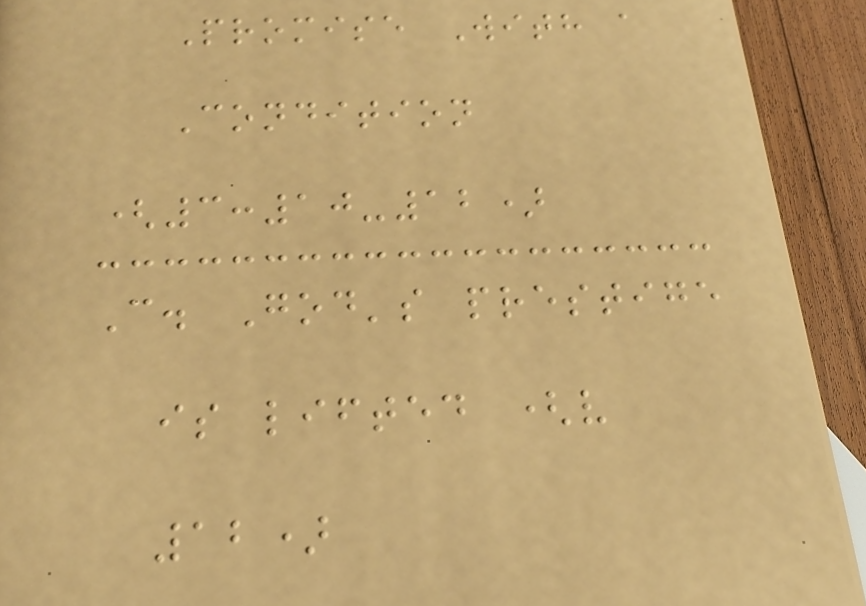Promise With a
Condition
(3:10-12)
C. God's prestige
is lifted (v
12)
